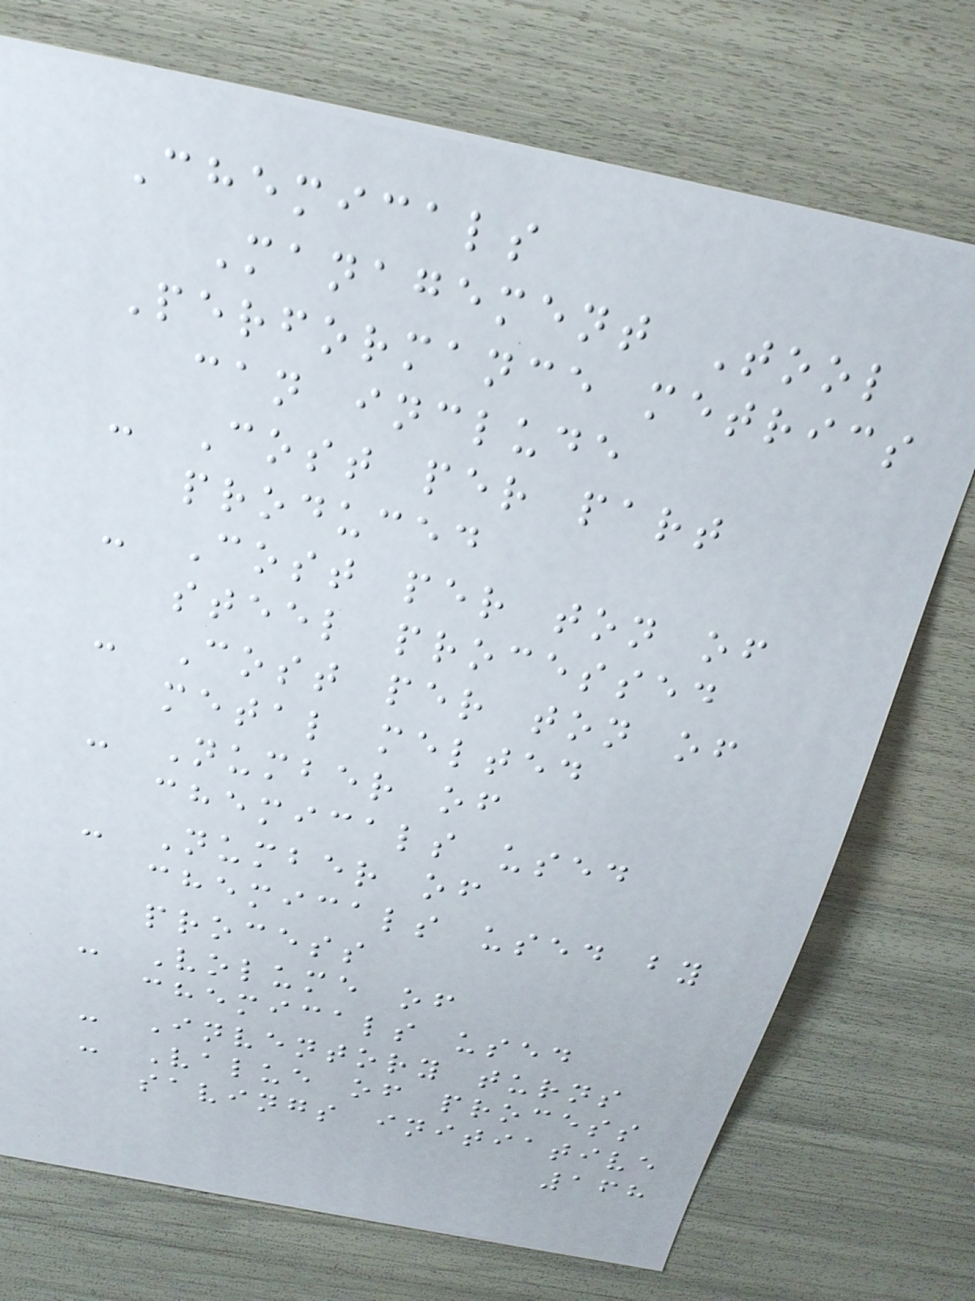Chemicals
Management Tool
Performance metrics
can include
- Cost per part
produced
- Cost per ton of
steel processed
- Cost per ton of
metal melted
- Number of
chemicals used
- Number of
chemicals used by
process
- Volume of
chemicals used
- Inventory turns
- Value of process
savings initiative
168
